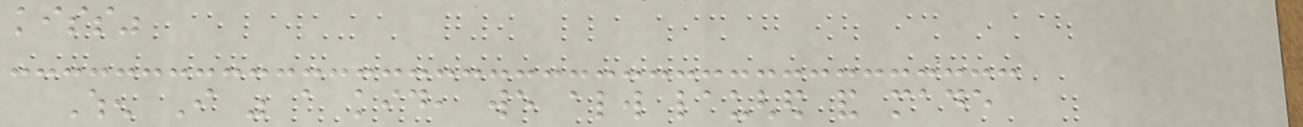kiss"
When I was a kid, we always laughed and made
